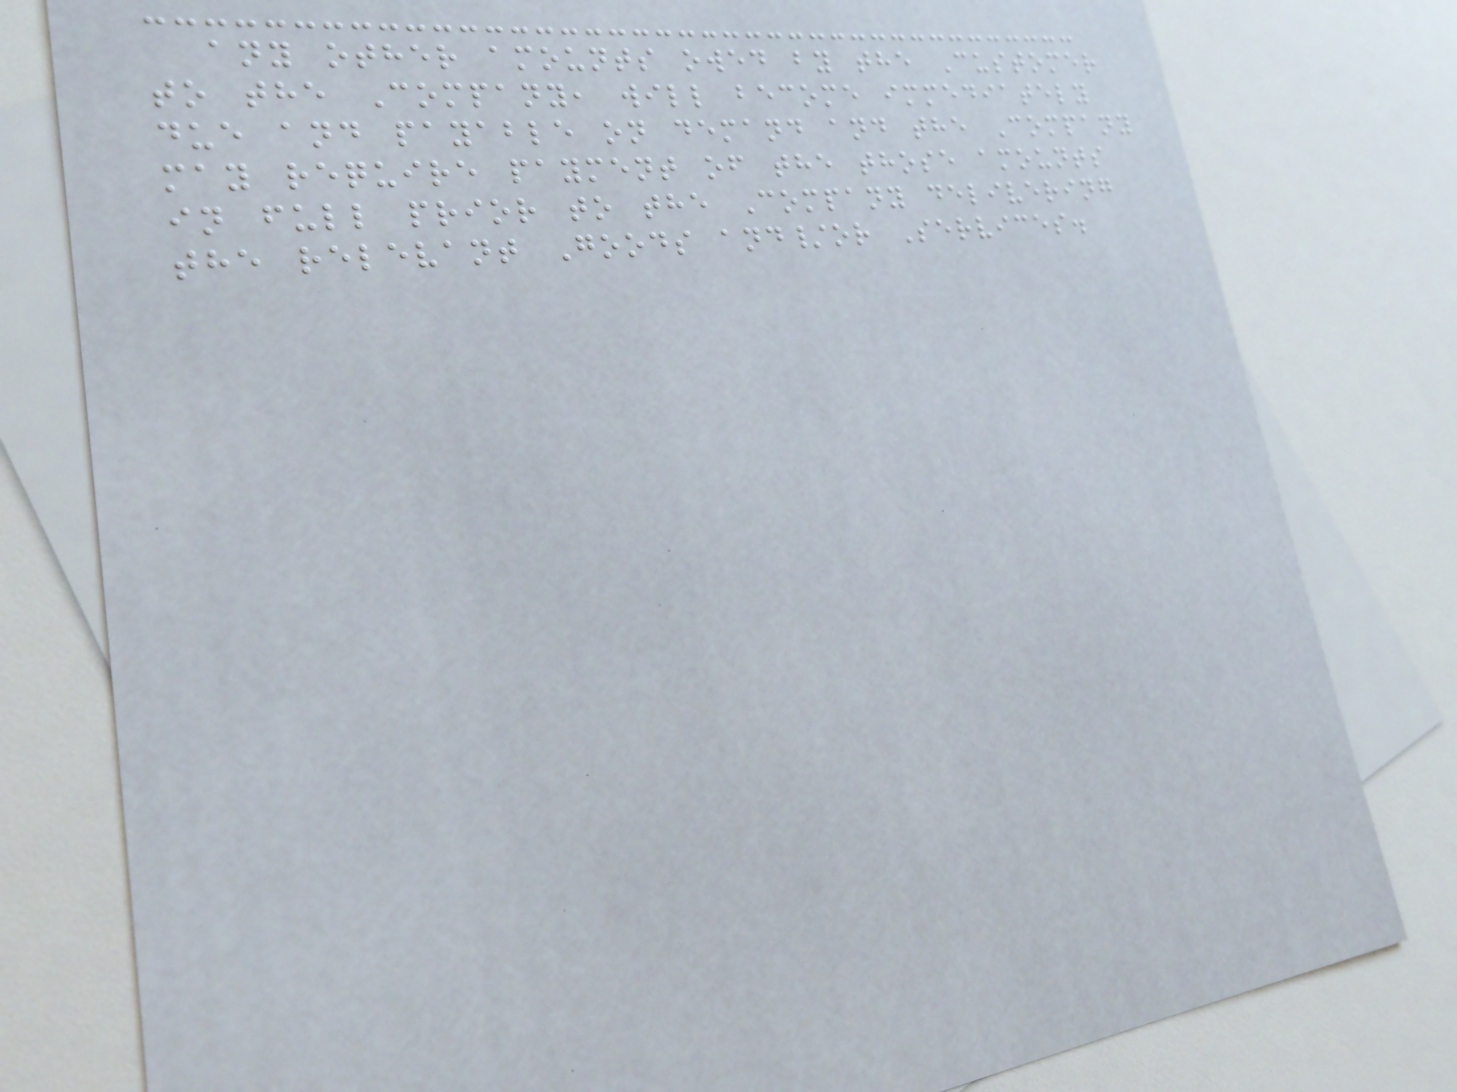any other amounts owed by the Customer
to the Company, will become immediately
due and payable on demand and the Company
may require payment of the those amounts
in full prior to the Company delivering
the relevant Goods and/or Services.
